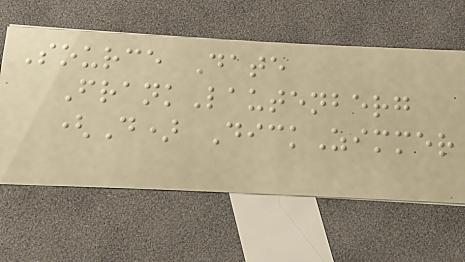Source Date
FrankLautenberg
(D) DickZimmer
